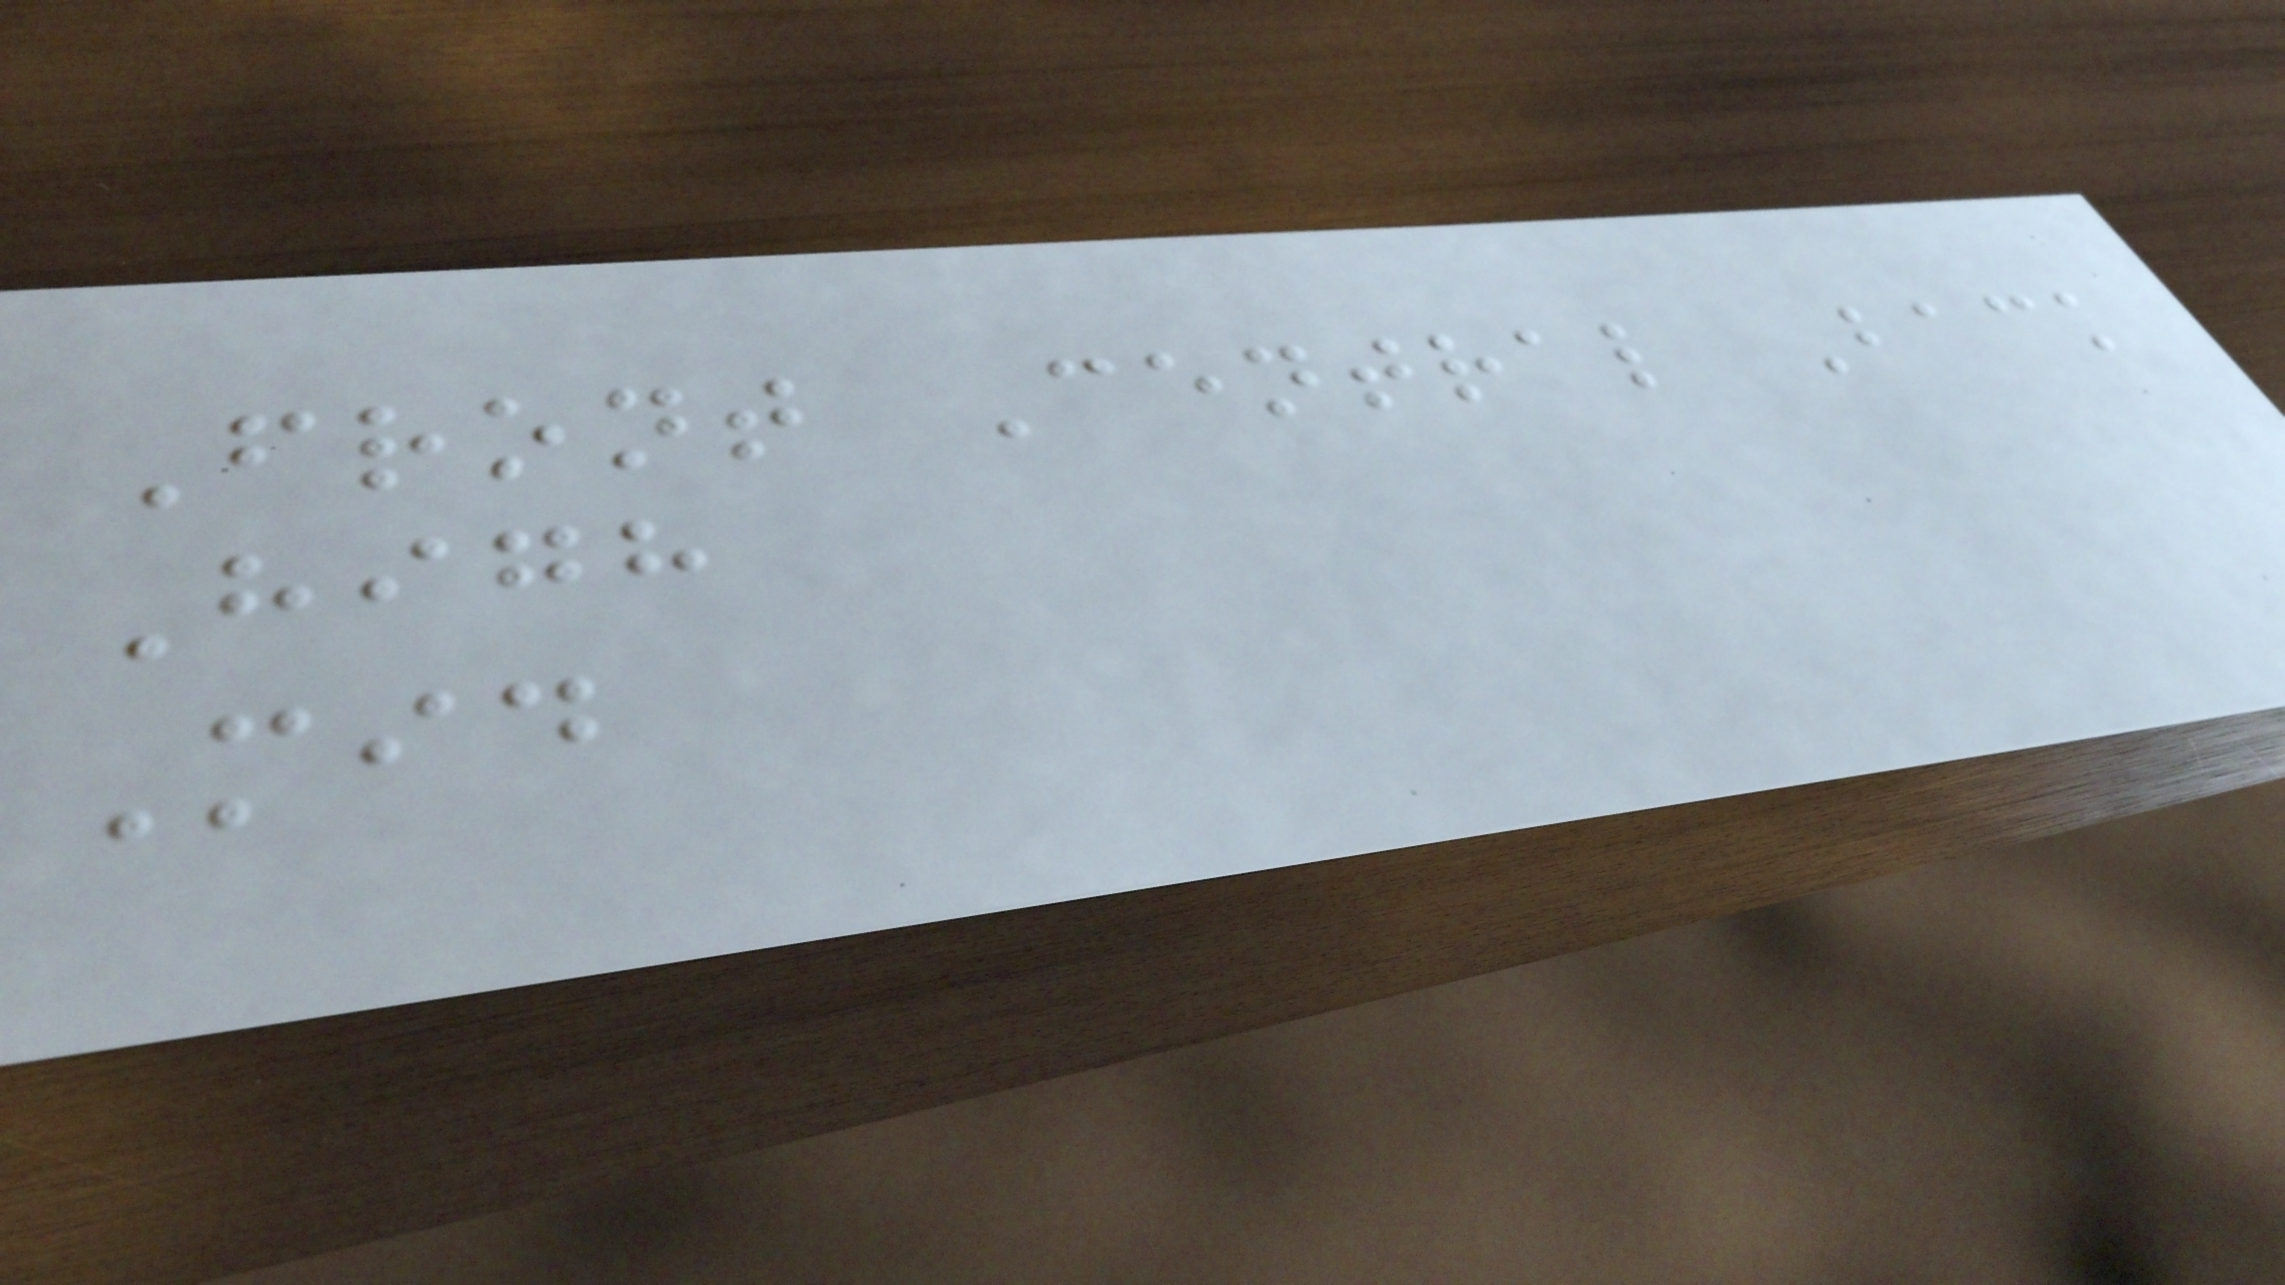Front Central Back
High
Mid
